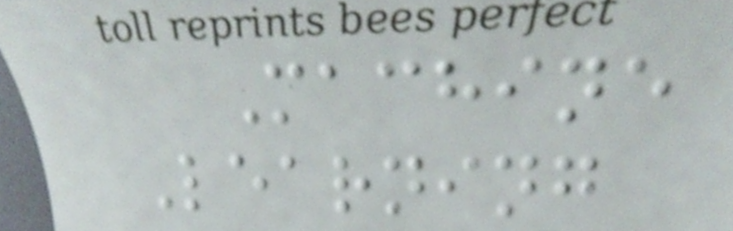Machine
Learning
